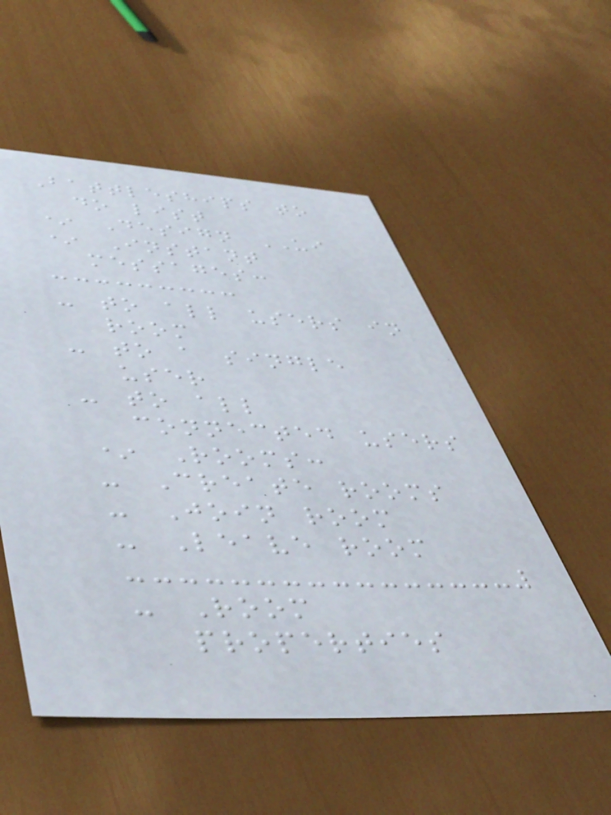Battleships to
do list
* Design UI
* Instant
messages:
- to all users in
room
- to a single
user
- to all
connected users
* Rooms:
- Create rooms
- Join room
- Leave room
- Room
properties
